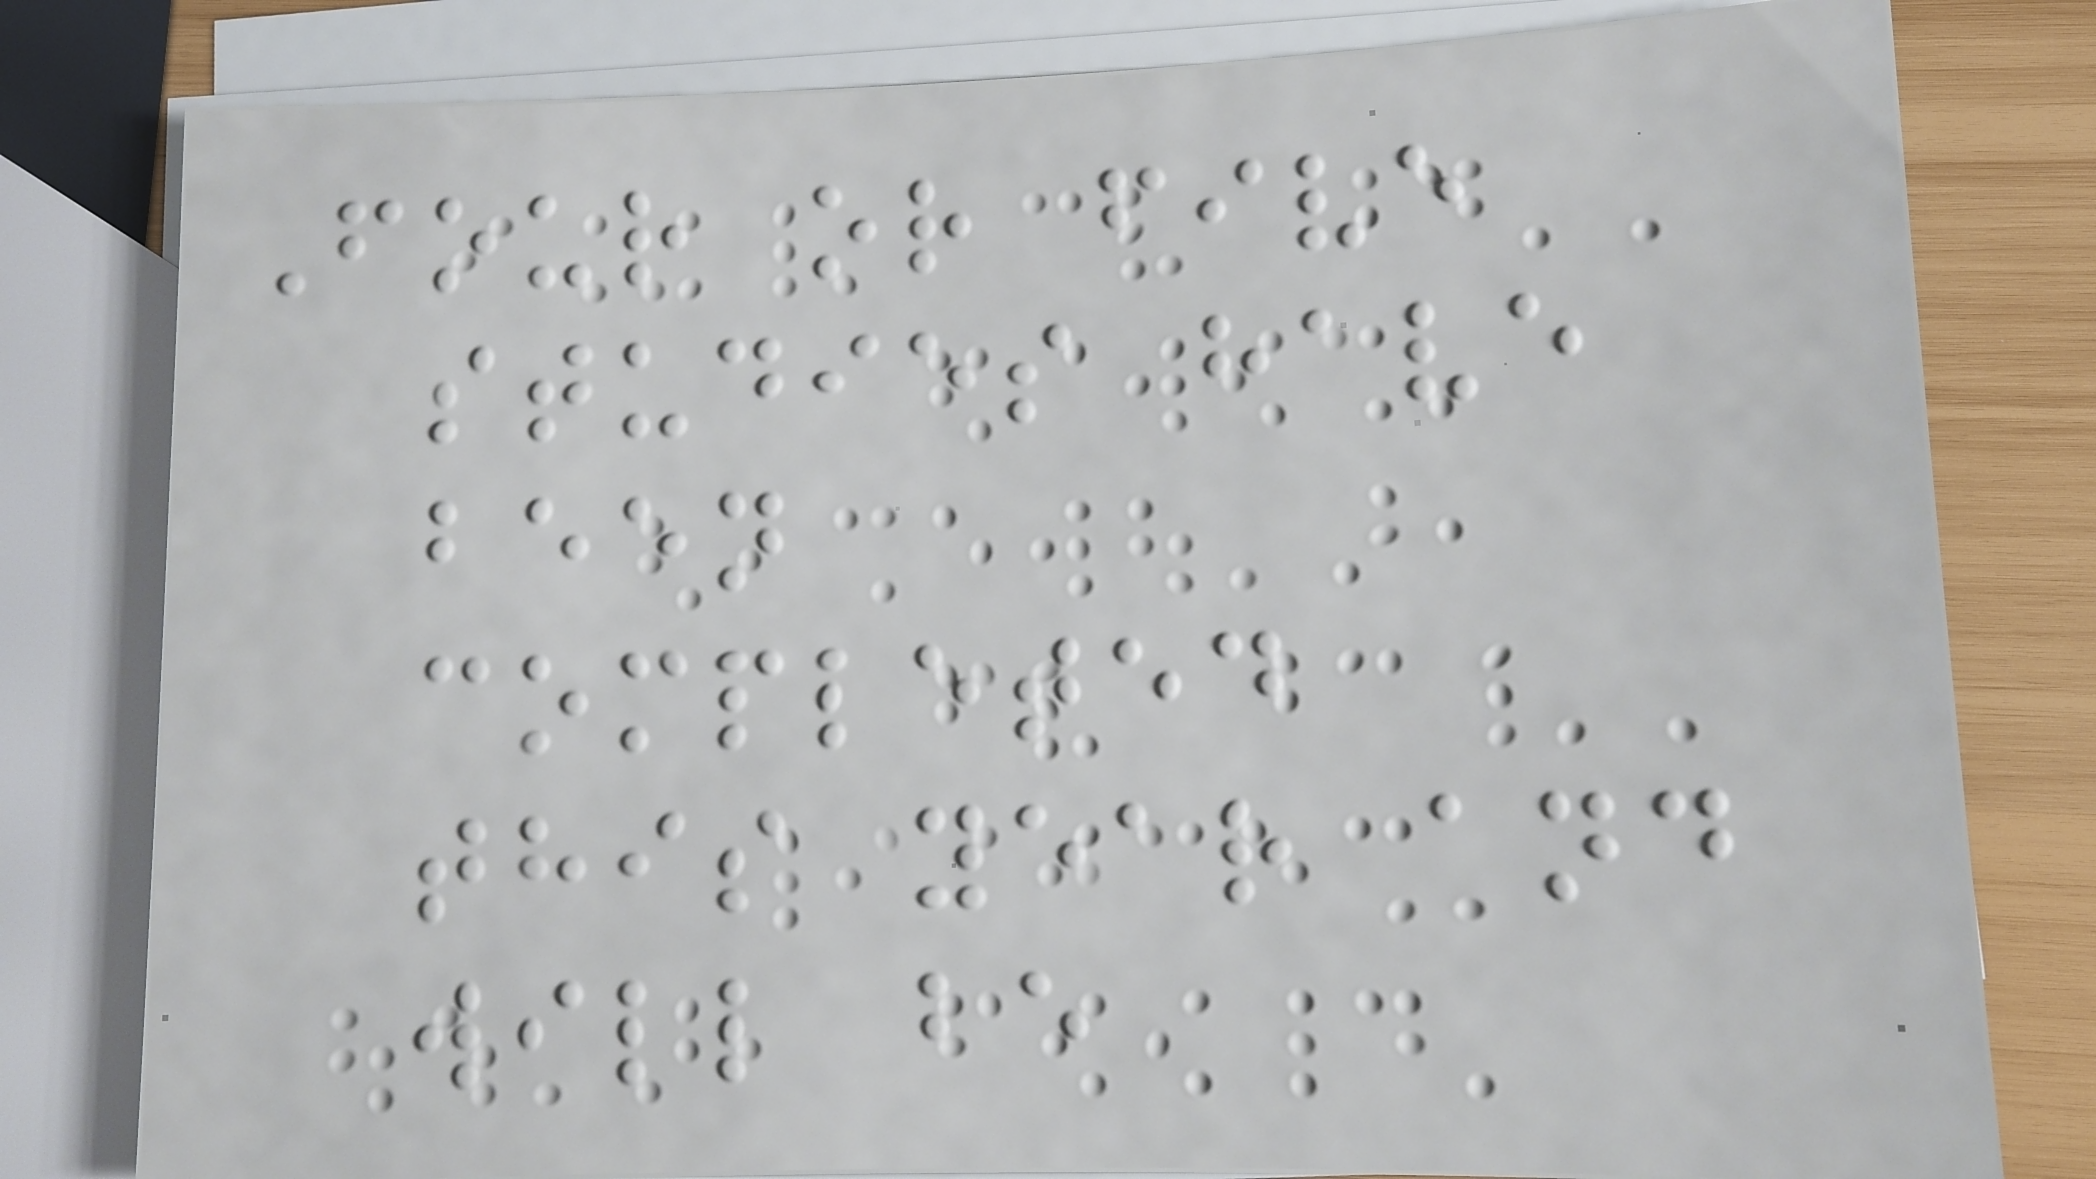Four or five
studies have
been
completed
this year and
will be
